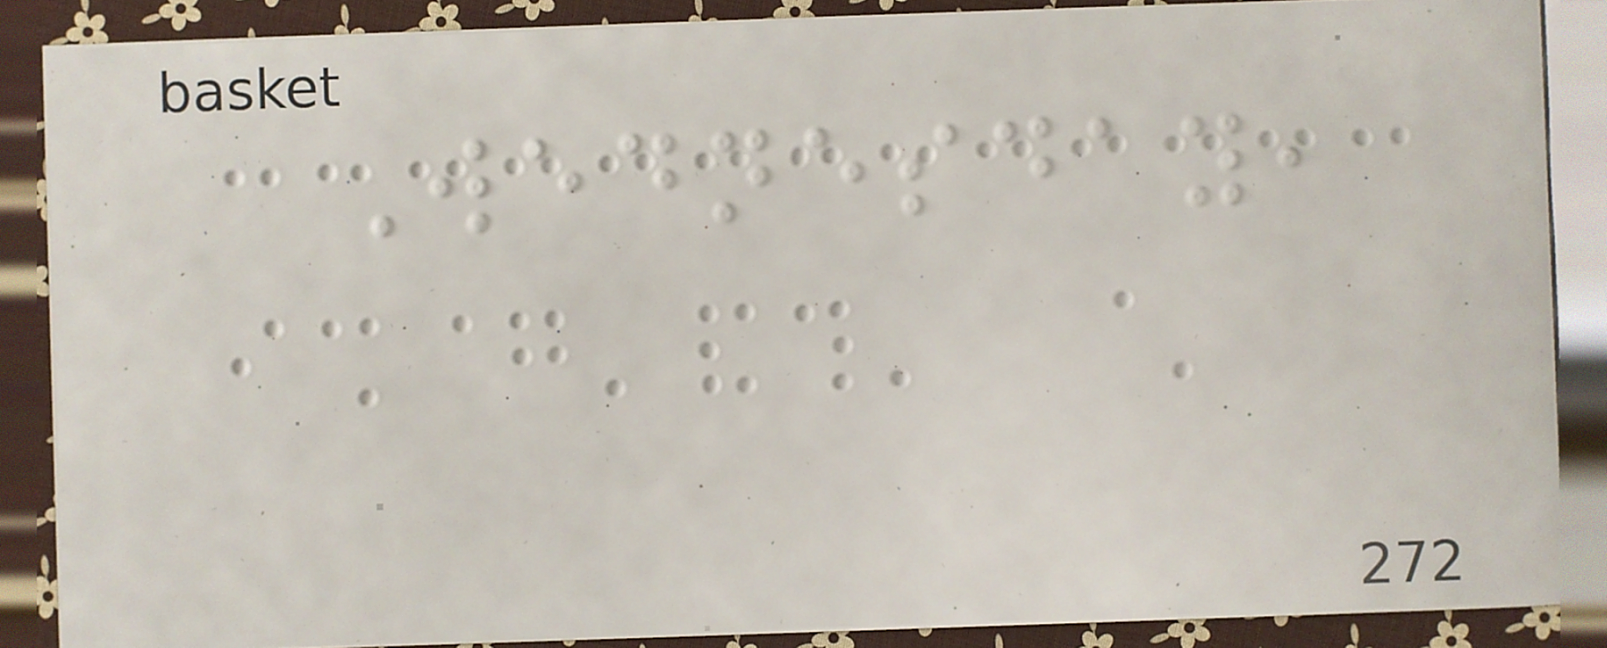Wednesday,
